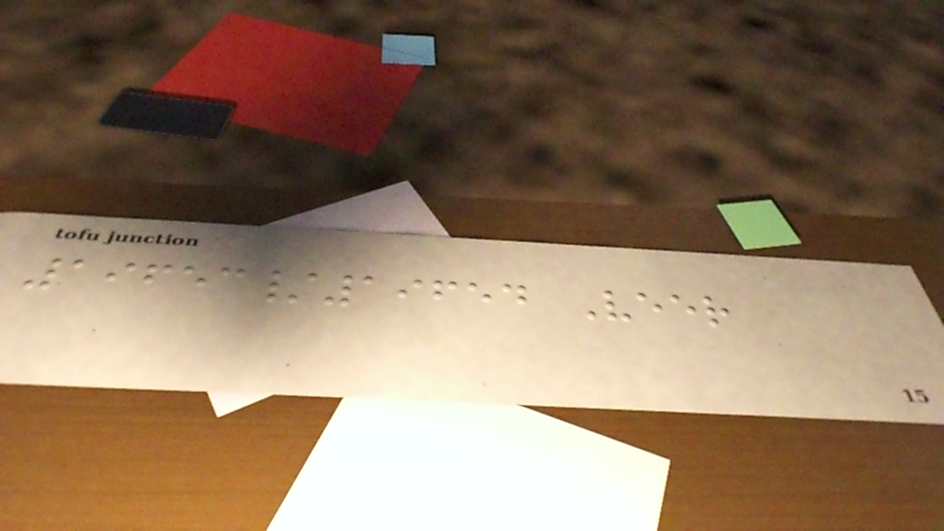19653/19654 Veer
